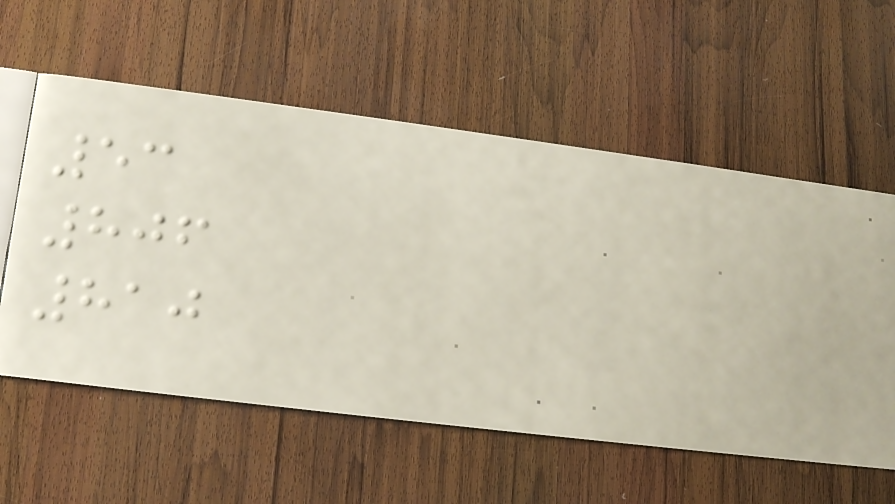53
806
810
